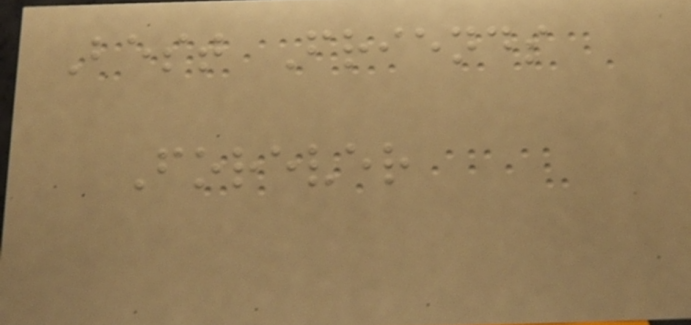Best Friends
Forever
